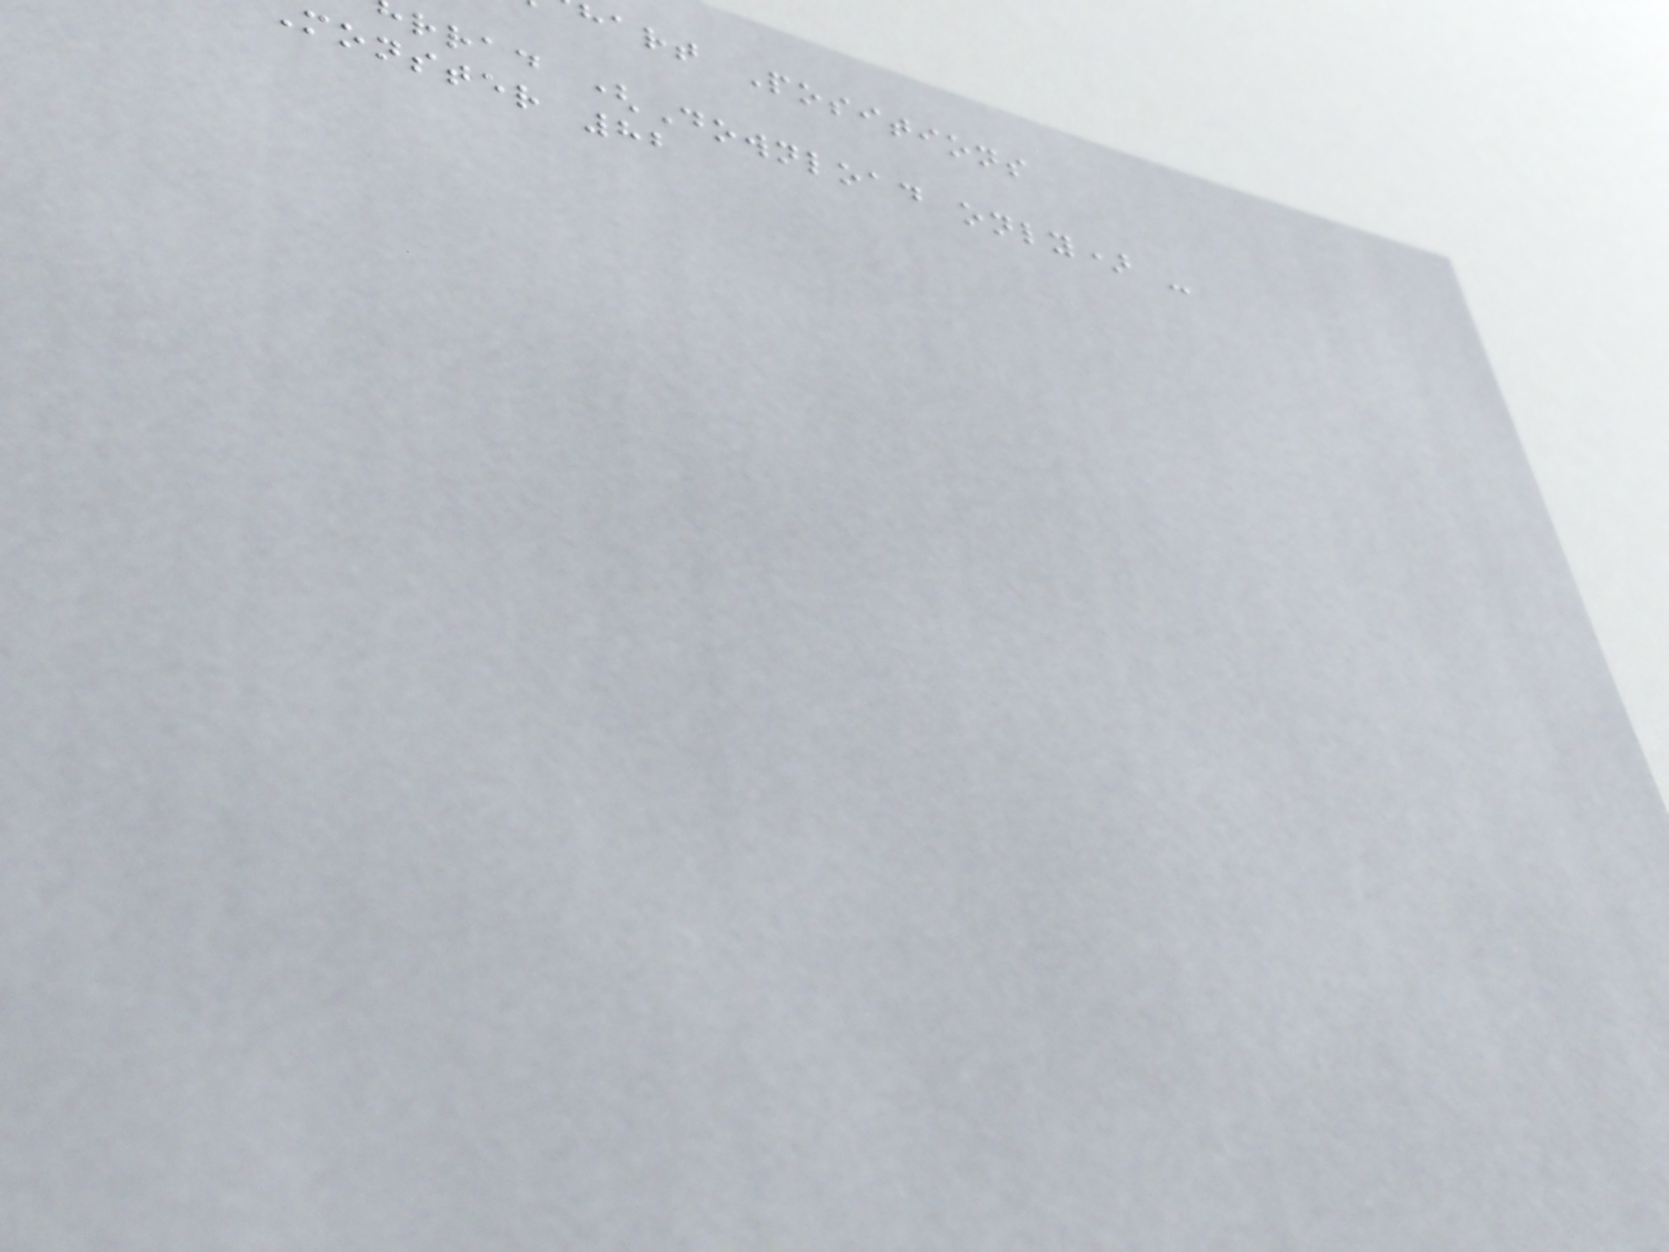hart Positions
rrad (Download only) -
monster 82
